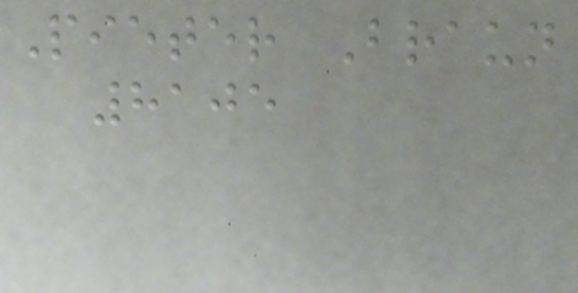Pieter Braun
8105
